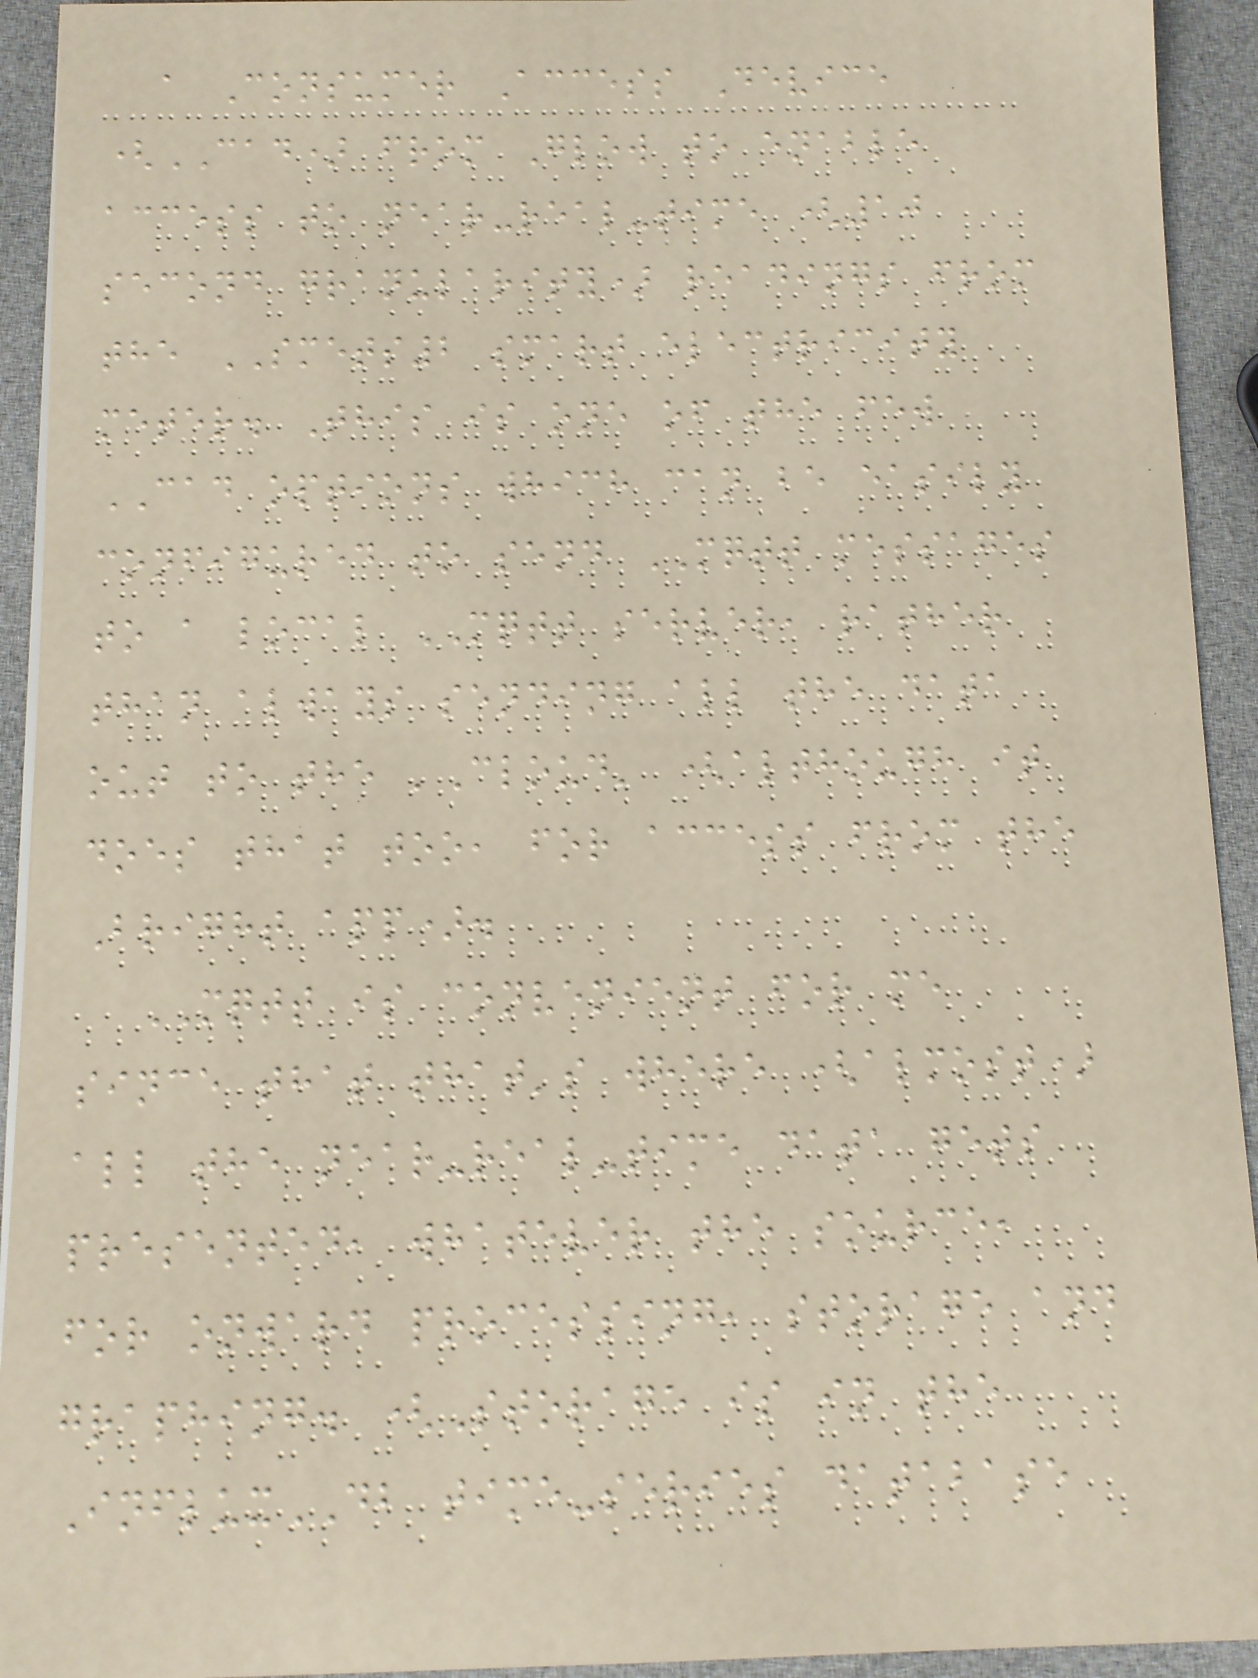a Consumer Access Device
(CAD) from Glow to enable
access to near-real-time (10
second granularity) readings from
the SMETS2 smart electricity
meter. This is one of the few
CAD options which can be easily
configured to send MQTT messages
to a local MQTT server, rather
than always sending all the data
out to the 'Cloud' (although it
does that too, for access from the
Bright app).
MQTT is convenient for me
since that that's where (almost)
all the near-real-time data gets
presented, whatever the source,
for onward processing, storage and
graphing. (Storage is in the
InfluxDB time-series database
